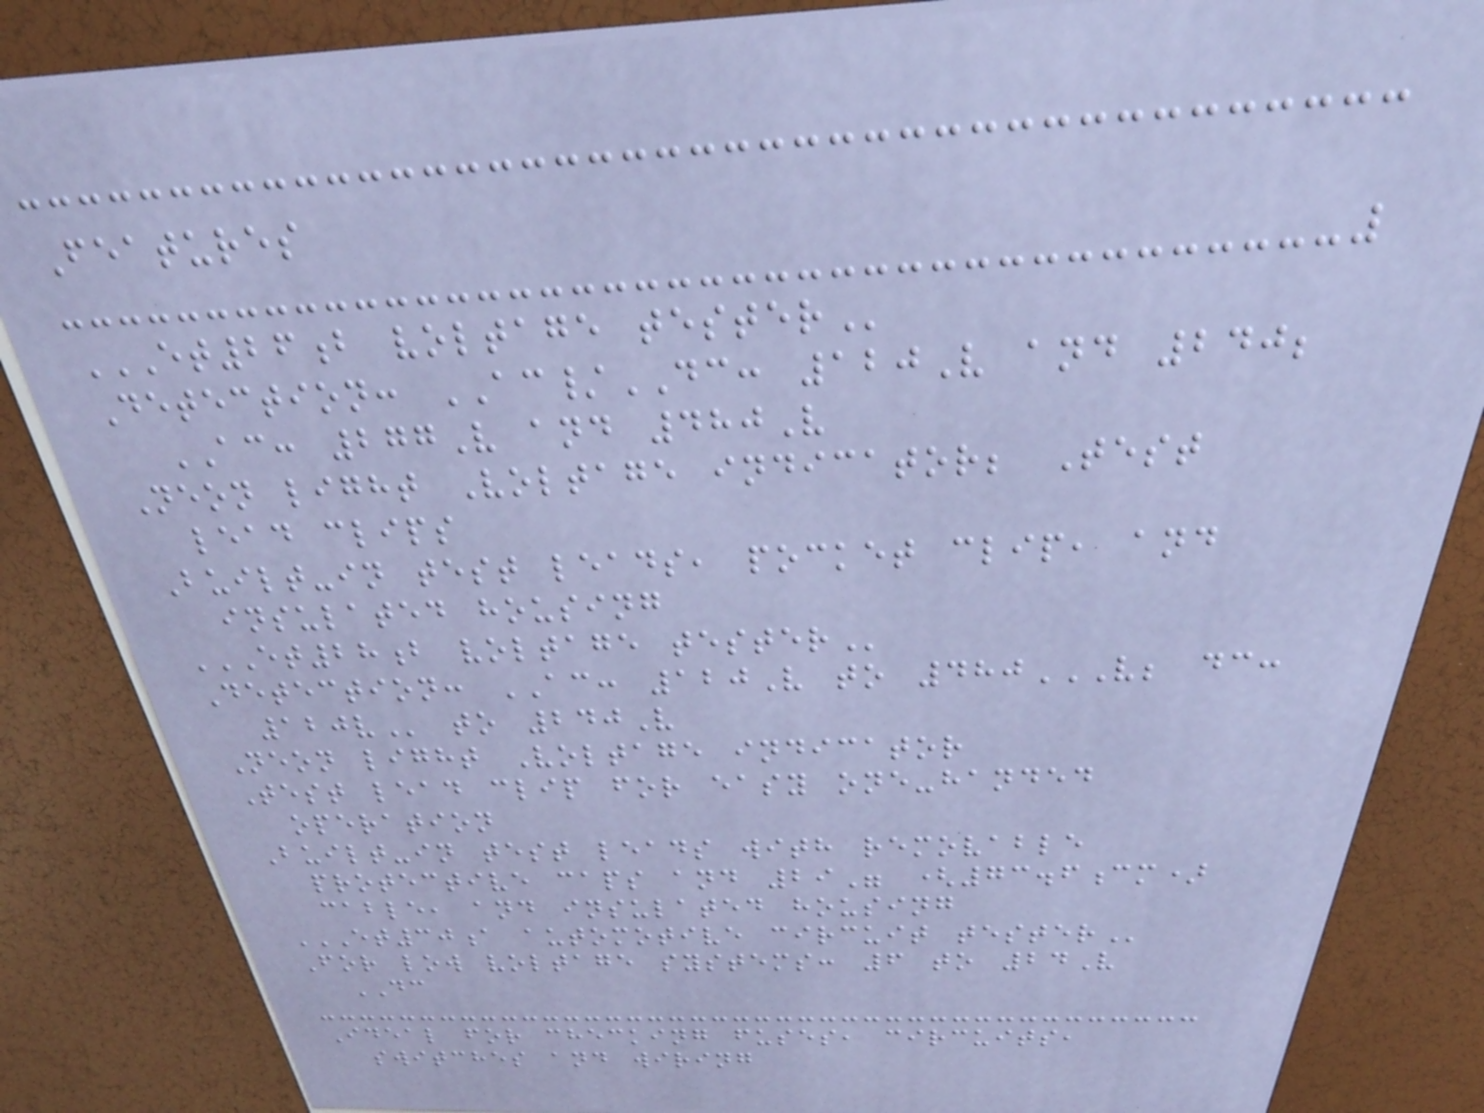Features
ET26B VOLTAGE TESTER
Detection: AC/DC: 120V and 240;
AC: 277V and 480V
Neon light Voltage indicator; Test
lead clips
Built-in test leads, pocket clip, and
insulated housing
ET28B VOLTAGE TESTER
Detection: AC: 120V to 480V; DC:
120V to 240V
Neon light Voltage indicator
Test lead clip for easy one-handed
operation
Built-in test leads with removable
protective caps and 29" (73.6cm)
cable, and insulated housing
ET30A AUTOMOTIVE CIRCUIT TESTER
For low voltage systems: 6 to 24V
DC
Ideal for checking fuses, circuits,
switches and wiring
